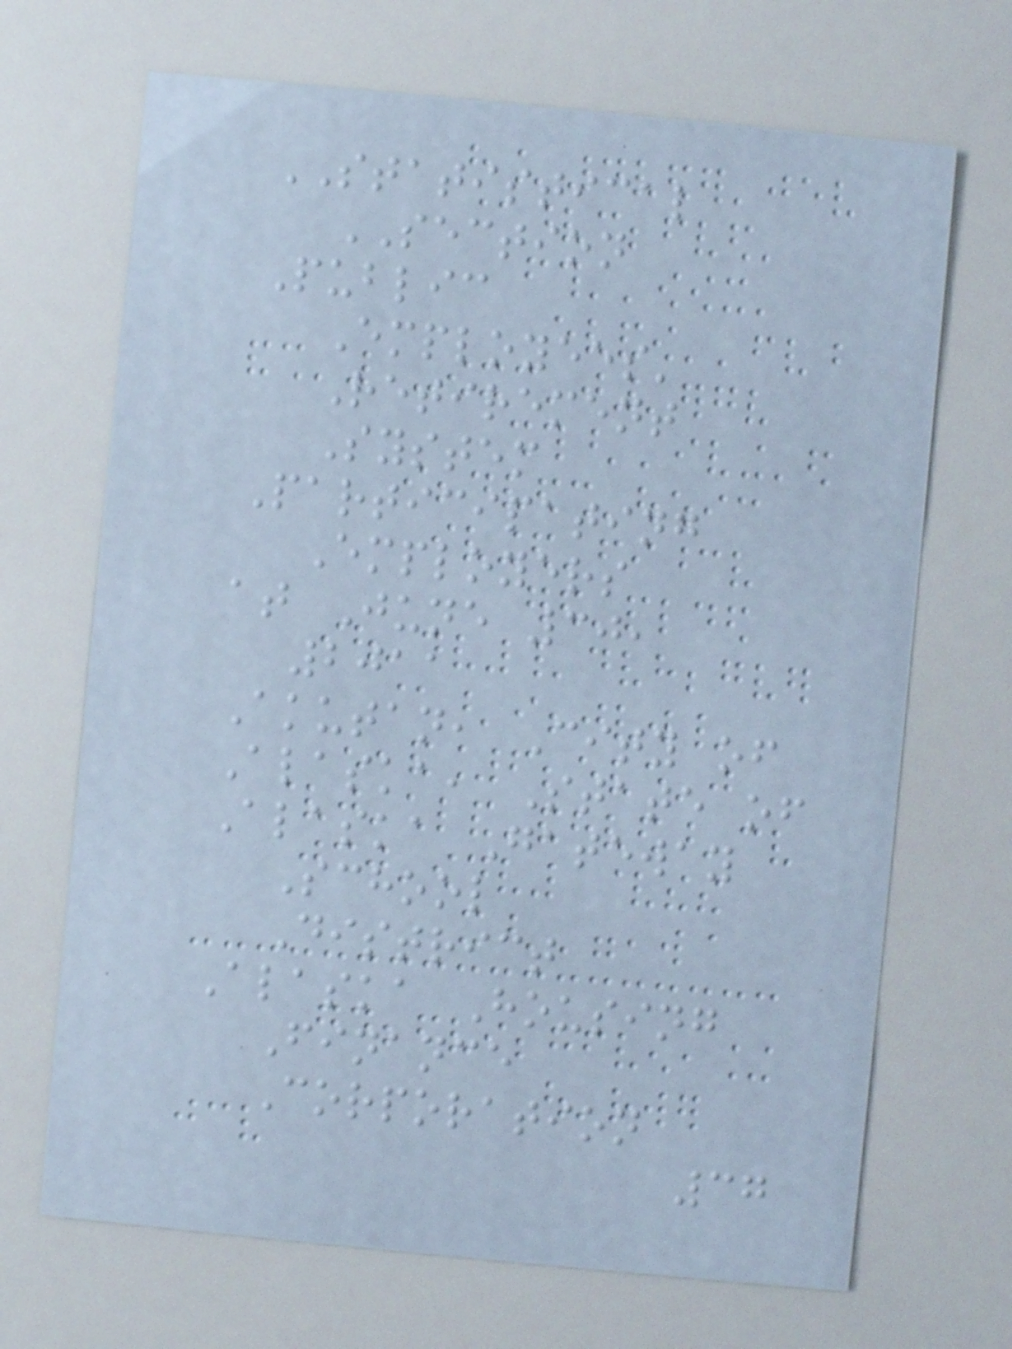STATISTICAL
SECTION
Public
Employees'
Retirement
System
Participating
Employers
at June 30,
2011
Akutan, City of
Alaska, State of
Alaska Gateway
School
District
Alaska Housing
Finance
Corporation
37
